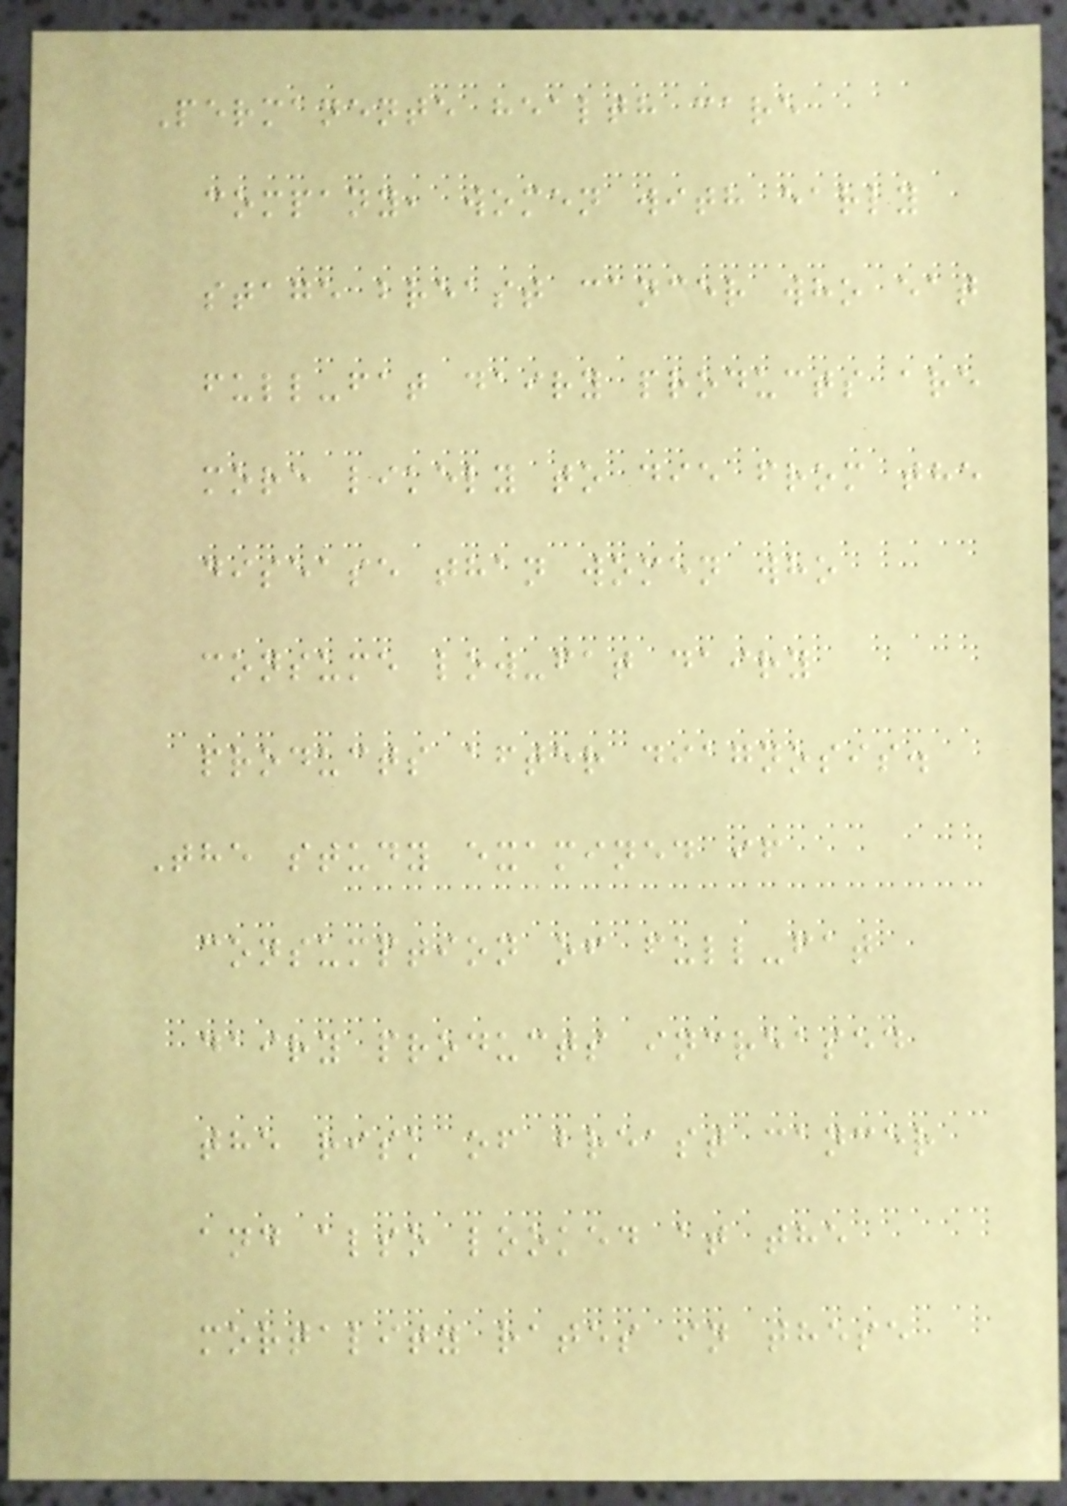Permanente health care
company, women with early
stage breast cancer who eat
full-fat dairy products are
more likely to die from the
disease than women who
consume low-fat dairy
products after diagnosis.
The study examined if
consumption of full-fat
dairy products increased
the risk of breast cancer
and also looked at the
mortality rates in these
